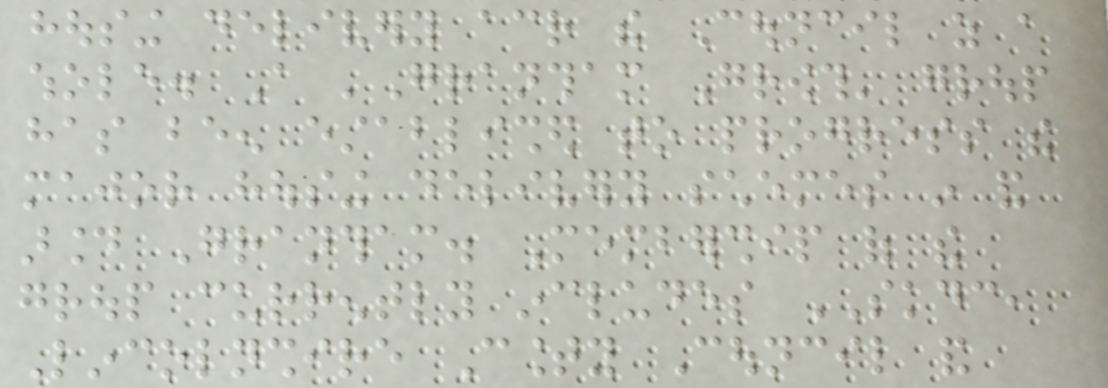housing delivery across the Council as a
whole. A 'Grantham Growth' group
has been established to progress the
major housing delivery schemes in and
around Grantham. Membership of the
group currently includes SKDC,
Lincolnshire County Council and
